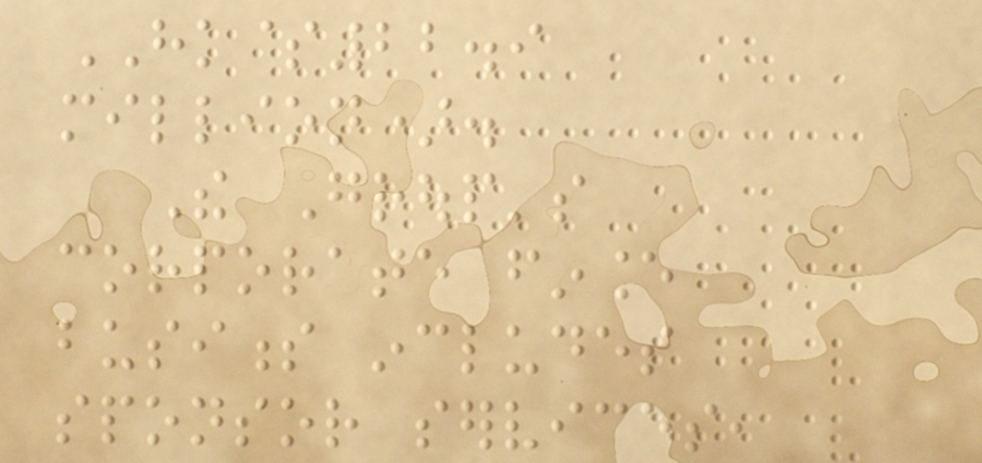HK$22.9
million).
The Group's
corporate finance
business includes
sponsor services,
